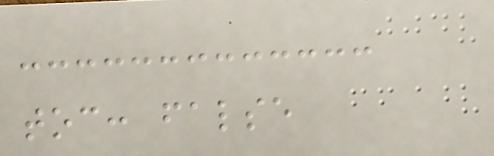toc: false
